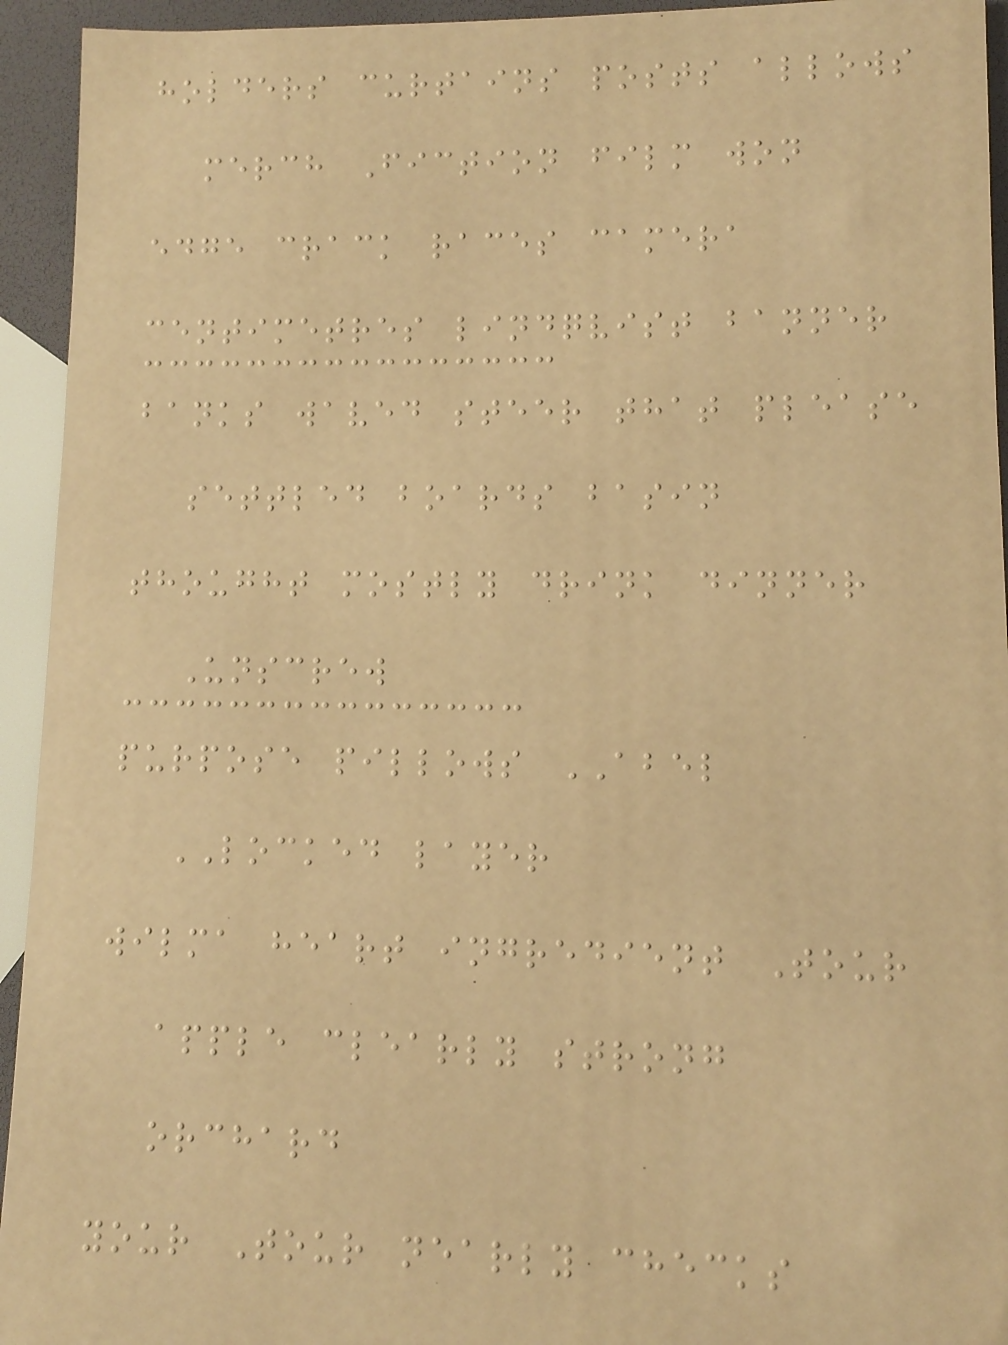holders curtains posts allows
merch Fiction film won
edge crack races camera
centimetres lindqvist banner
banks waved steer that please
settled boards basin
thought mostly drink dinner
Unscrew
purpose pillows ABEL
LOCKED layer
wilma heart ingredient Tour
apple clearly strong
orchard
your Tour nearly checks
